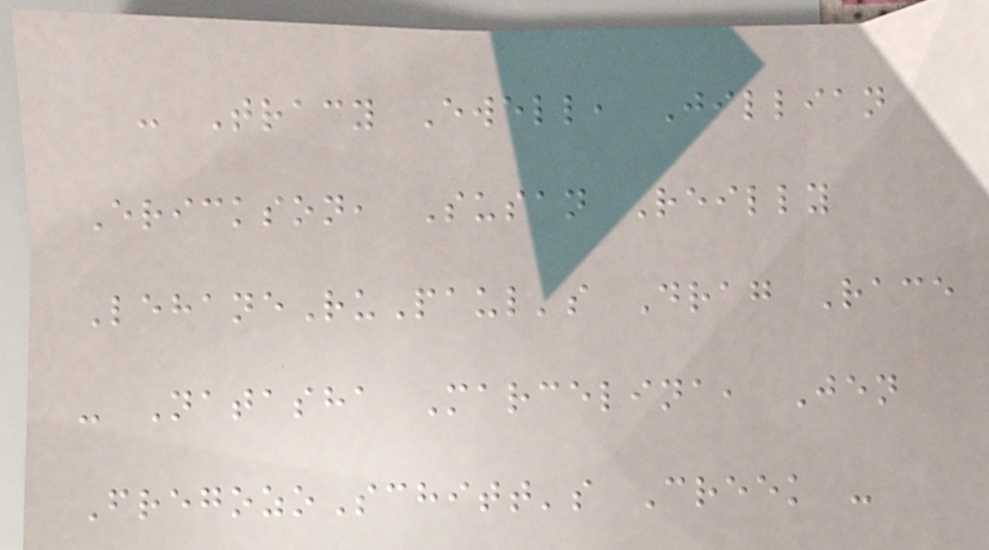- Tracy Ewell, Jillian
Erickson, Susan Reilly
LehaneRuPaul's Drag Race
- Natasha Marcelina, Jen
FregozoSchitt's Creek -
